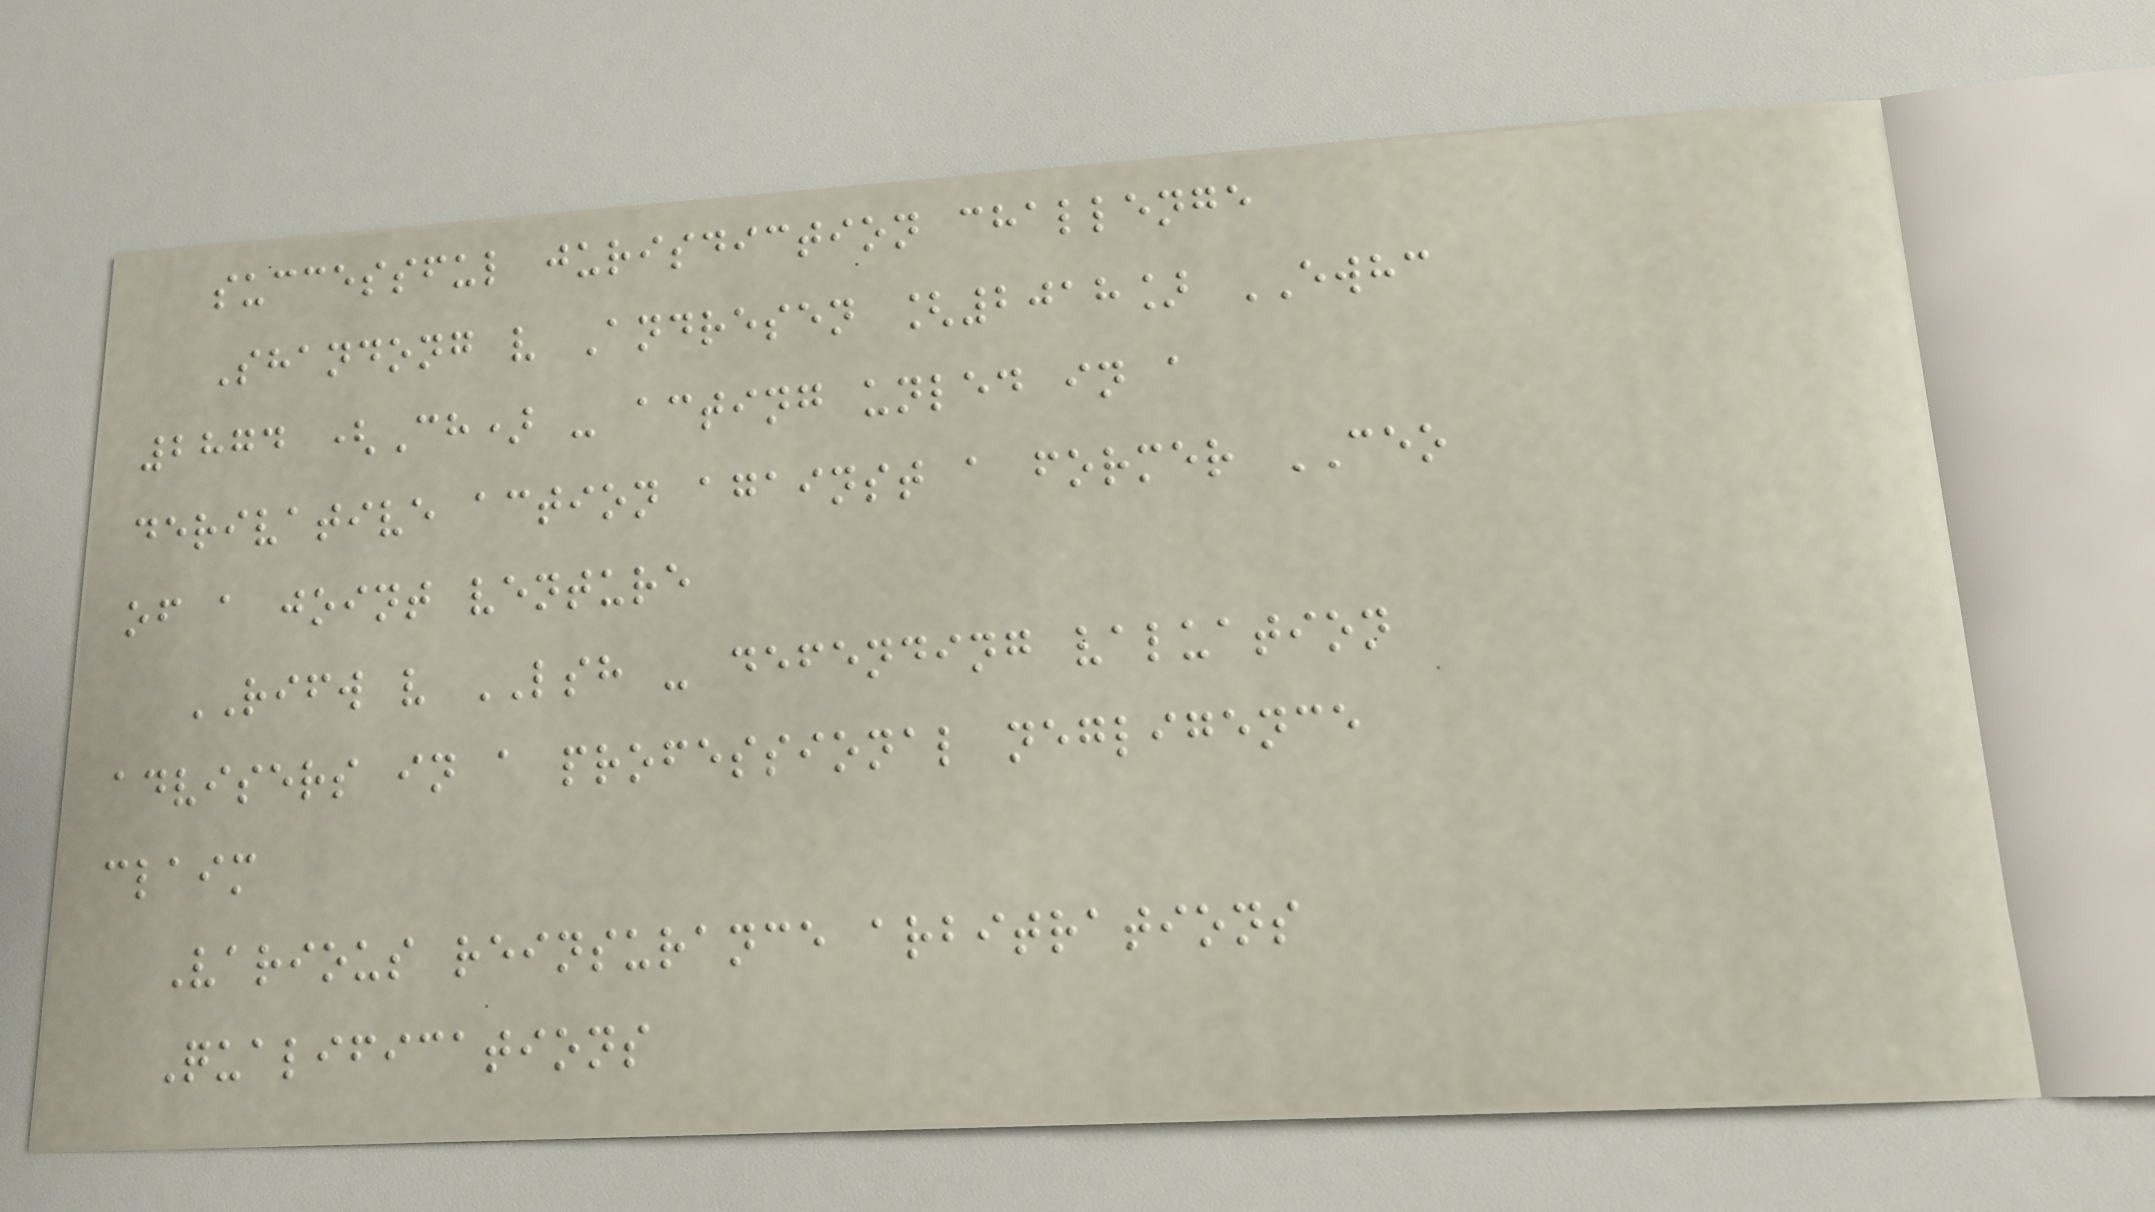successful jurisdiction challenge
Shandong v Andresen [2018] EWHC
2874 (Ch) - acting unled in a
derivative action against a former CEO
of a joint venture
RIFW v LSH - defending valuation
advisers in a professional negligence
claim
Various reinsurance arbitrations
Qualifications
